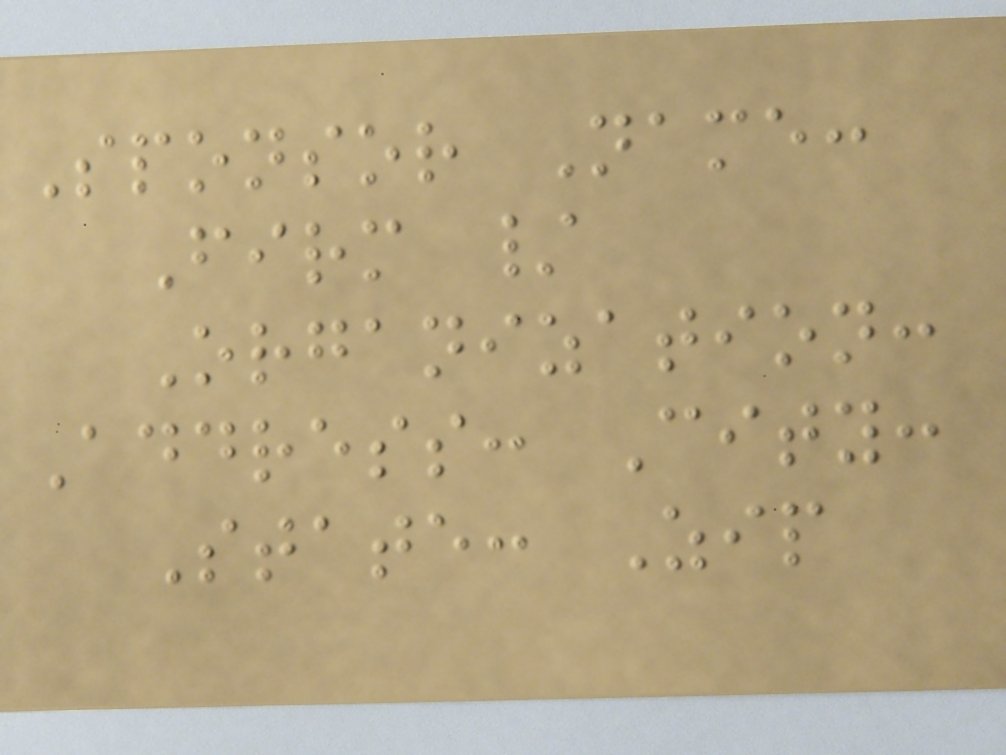Sponsor Name:
Firm /
Organization:
Address: City:
State: Zip
